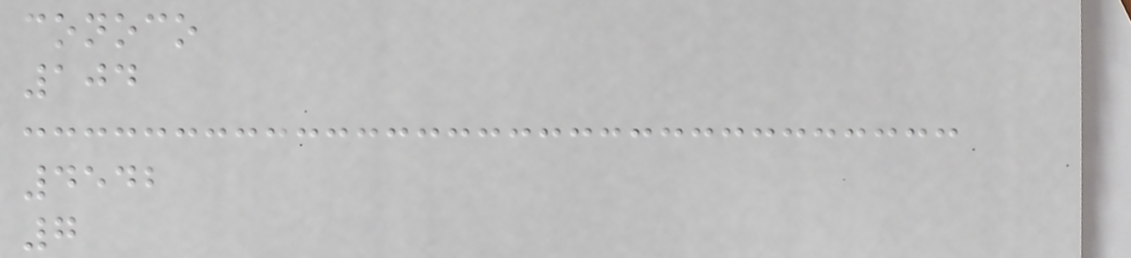conoco
104
4542
7
